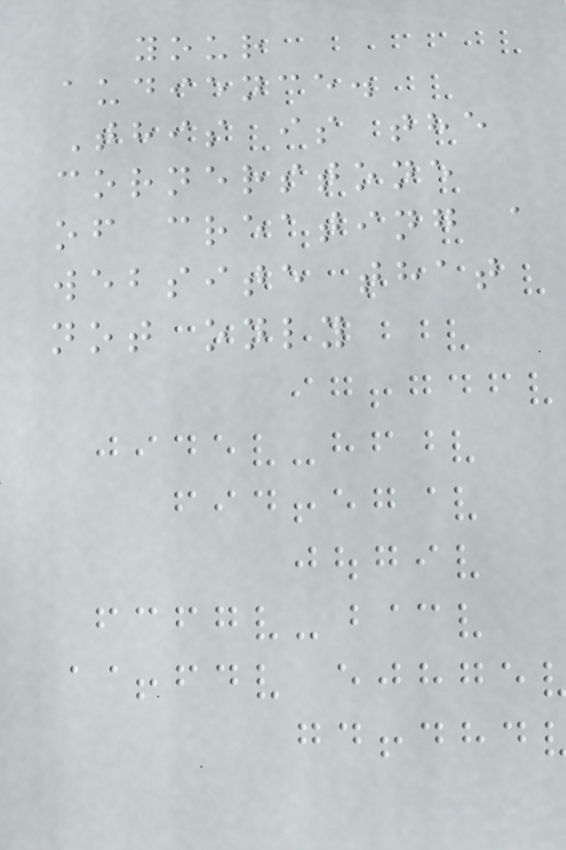your
audience.
This is the
cornerstone
of creating a
website that
not only
